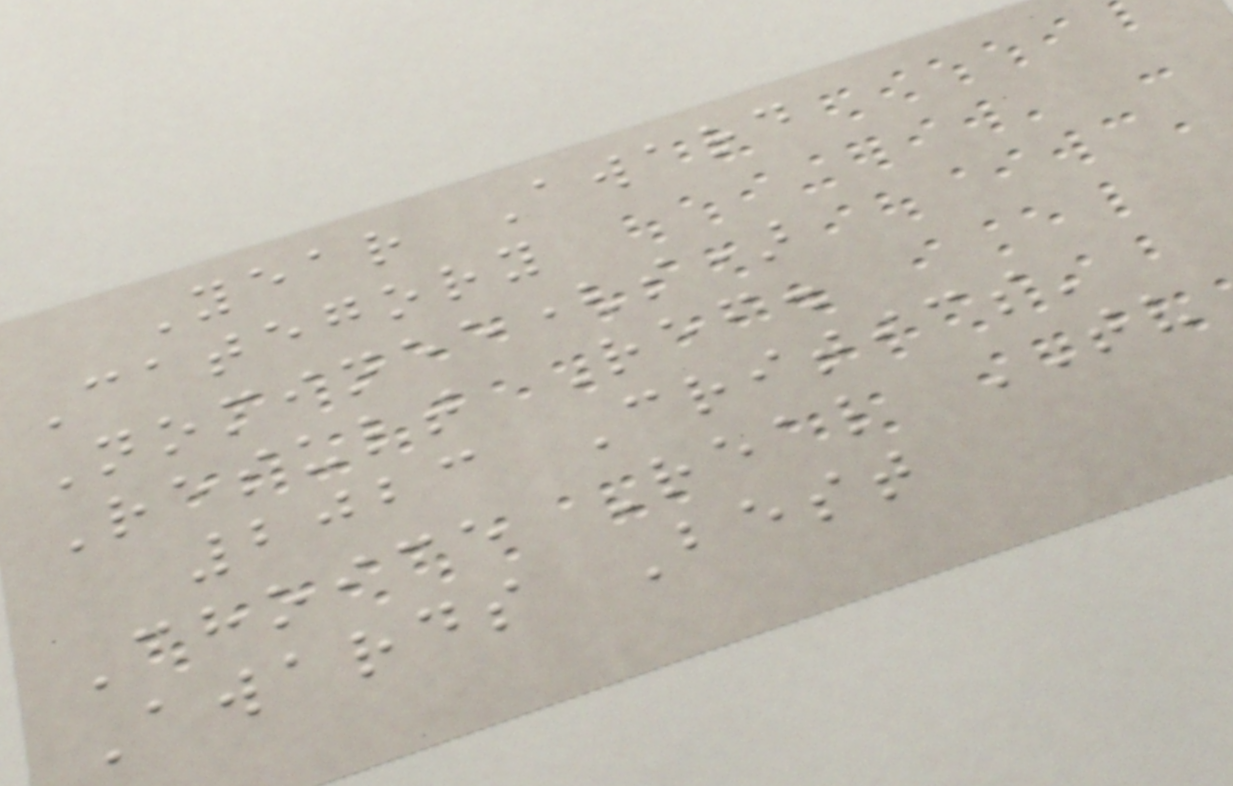Year Award
Category
Nominee(s)
Result Ref.
2023 Critics'
Choice Real TV
Awards Best
